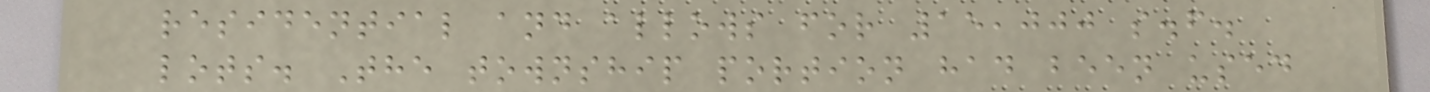residential and allows for 15,000 s.f.
lots. The township portion had been used
